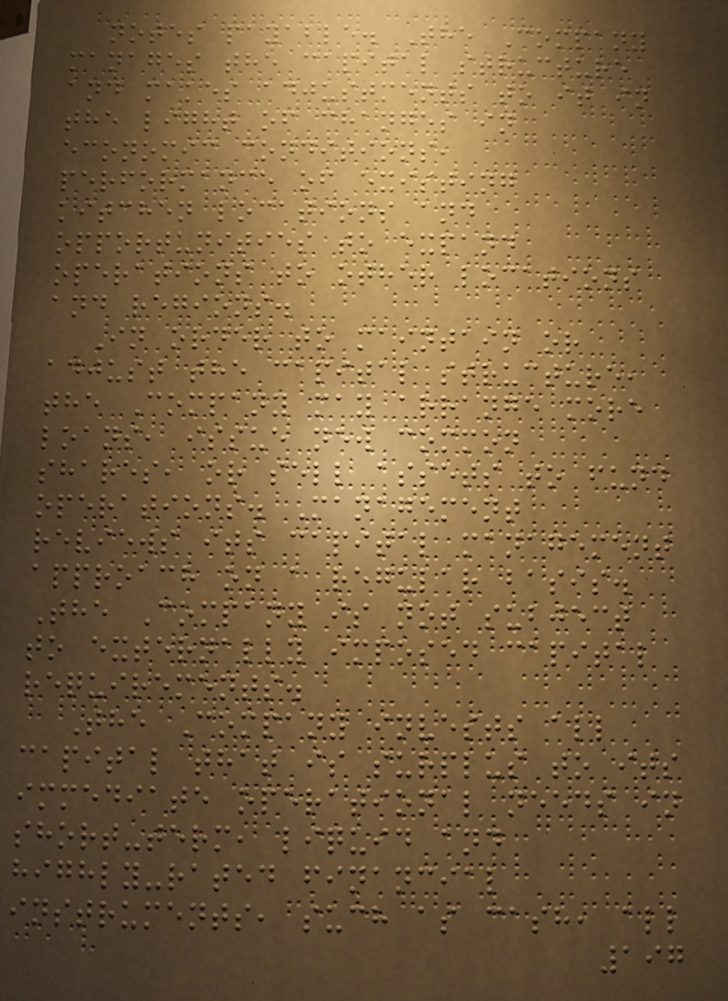notes payable. The Company
manages the capital structure
and makes adjustments to it in
the light of changes in
economic conditions,
performance of existing
kitchen locations and
opportunities to expand
operations to other locations
and regions.
In order to maintain or
adjust the capital structure,
the Company may arrange more
loans, issue new common
shares, or sell assets to fund
operations. Management
reviews its capital management
approach on a regular basis.
The Company is not subject
to externally imposed capital
requirements.
The Company invests all
capital that is surplus to its
immediate operational needs in
short-term, liquid and
highly-rated financial
instruments, such as cash, all
197
